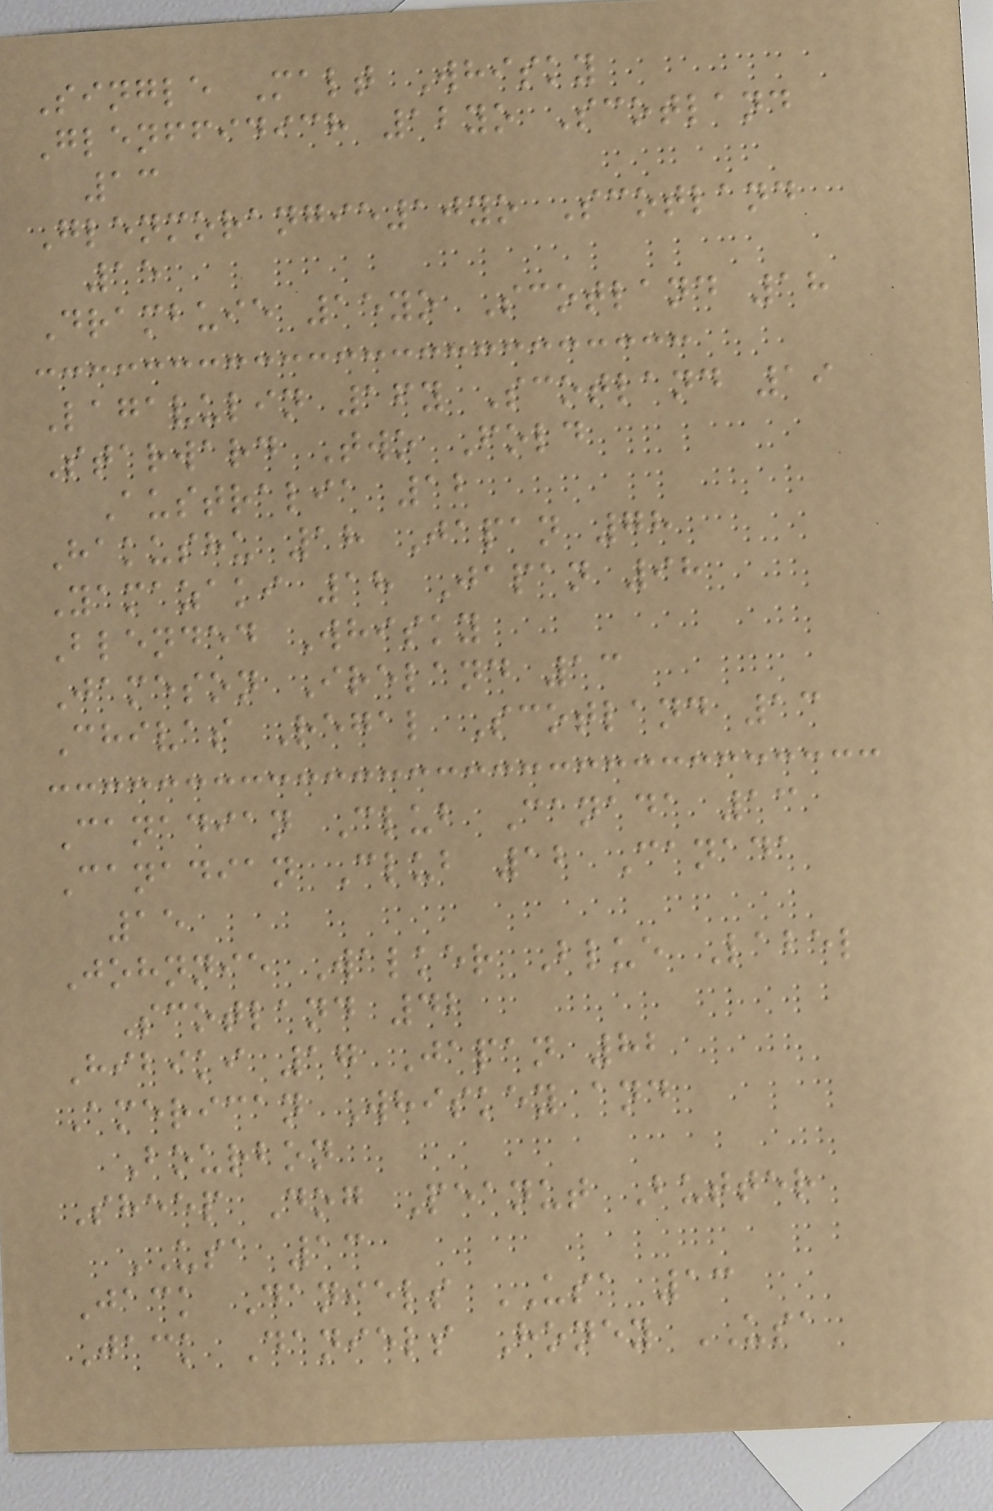Single Malt Whisky
Glenffidich 12yo Scotland
13
Glenmorangie10yo Scotland
15
Drambuie 15yo Scotland 18
Lagavulin 16y Scotland 19
Starward Two Fold
Australia 12
Hakushu 18 Japan 78
Yamazaki 18 Japan 98
Blended Whisky
Jameson Ireland 13
Chivas Regal Scotland 13
Canadian Club Canada 13
Canadian Club 12 Canada
15
Johnnie Walker Blue Label
Scotland 42
Hibiki 17 Japan 82
American Whiskey and
Bourbon
Sheep Dog Peanut Butter
USA 13
Jack Daniels USA 13
Jack Daniels Honey USA
